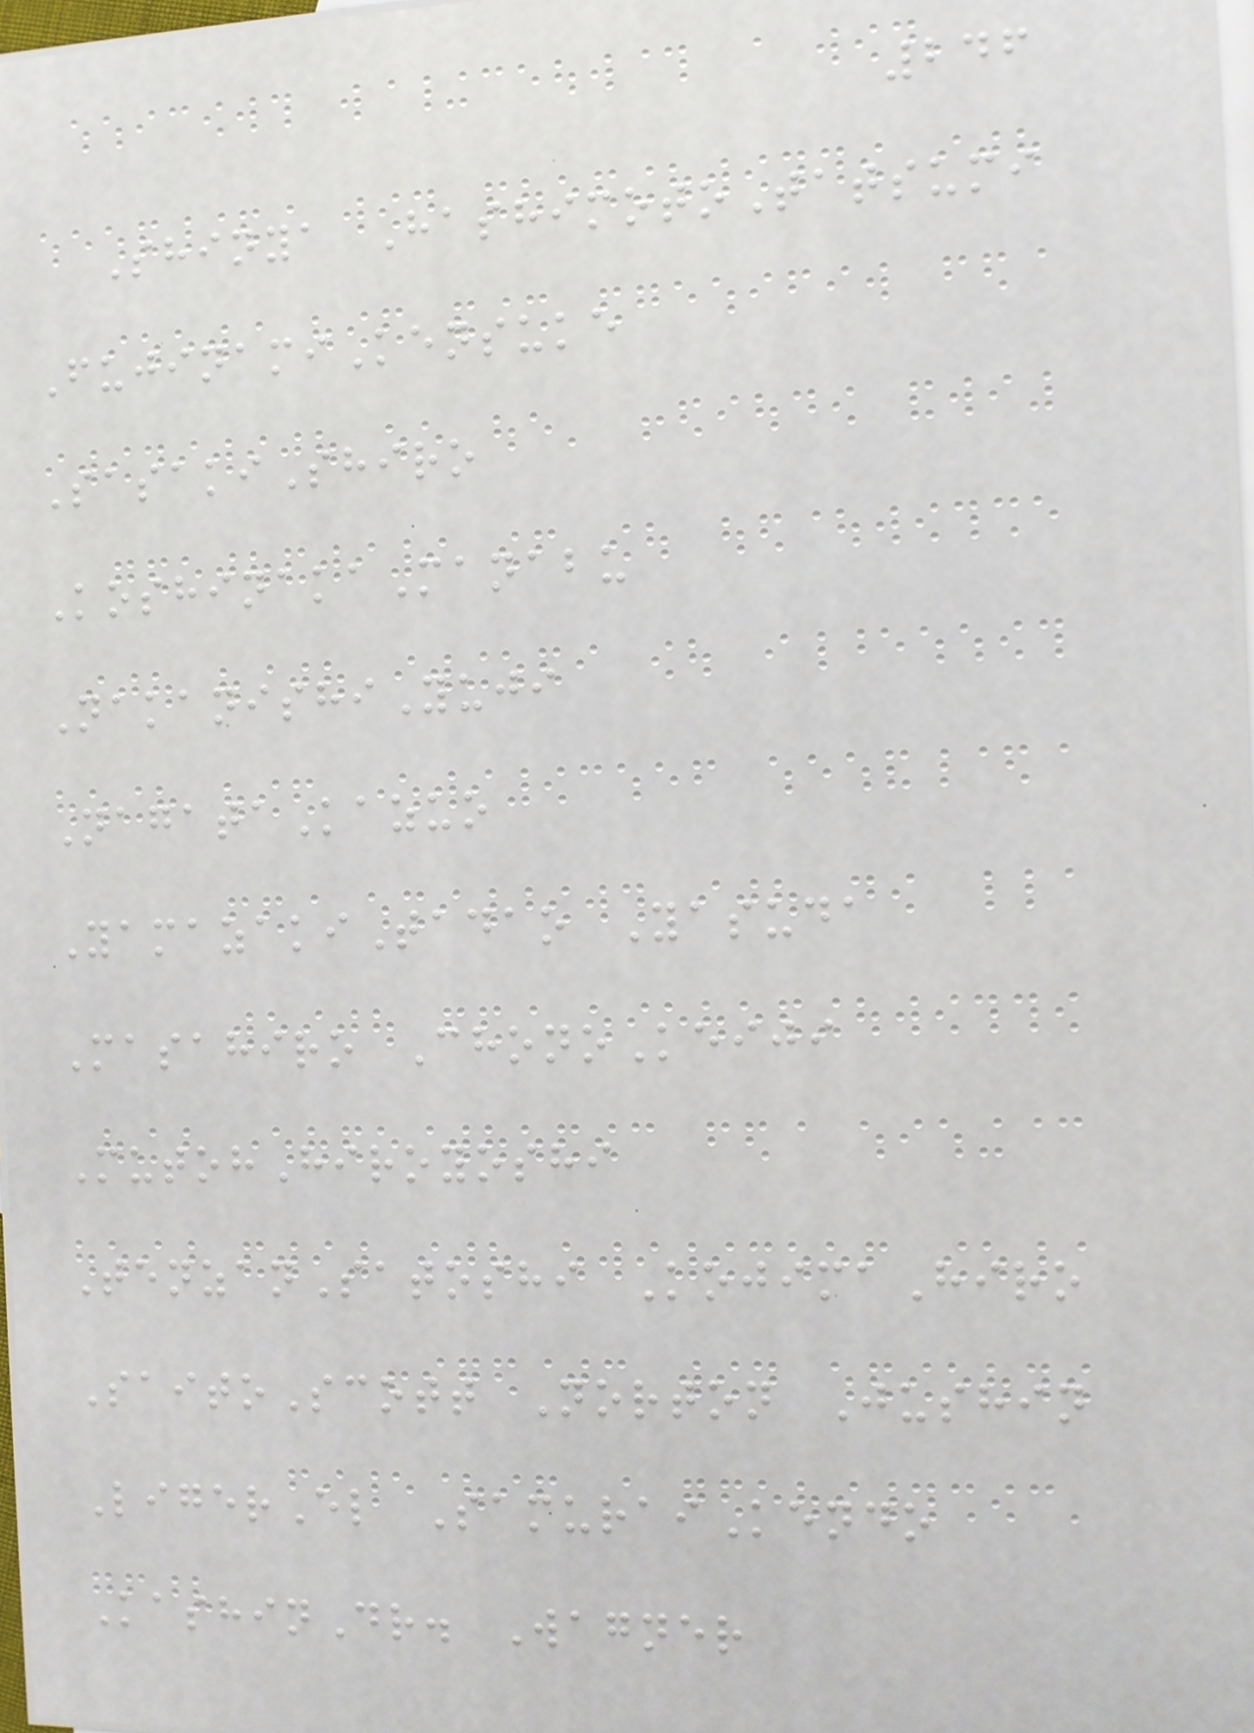246
Shinya HashimotoTatsumi
FujinamiKensuke
SasakiShiro
KoshinakaManabu
NakanishiYuji
NagataKazuo
YamazakiTadao Yasuda
Masahiro ChonoKeiji
MutohHiroyoshi
TenzanSatoshi KojimaHiro
SaitoScott Norton Jushin
LigerEl SamuraiKendo
KashinDr. Wagner
